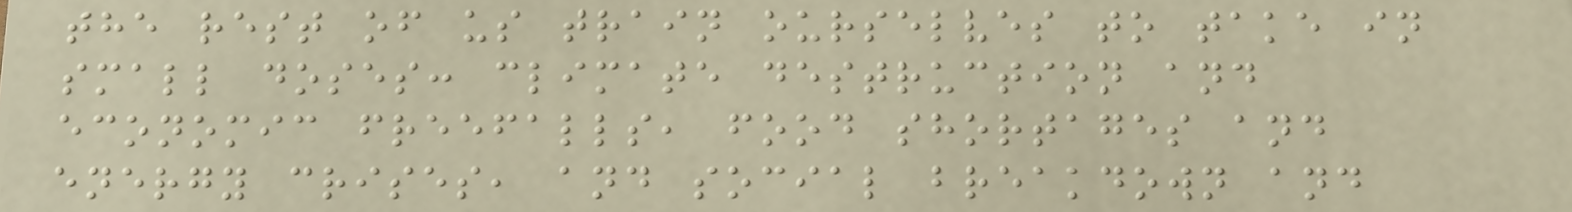the rest of us train ourselves to take in
small doses: climate destruction and
economic freefalls, food shortages and
energy crises, and social breakdown and
